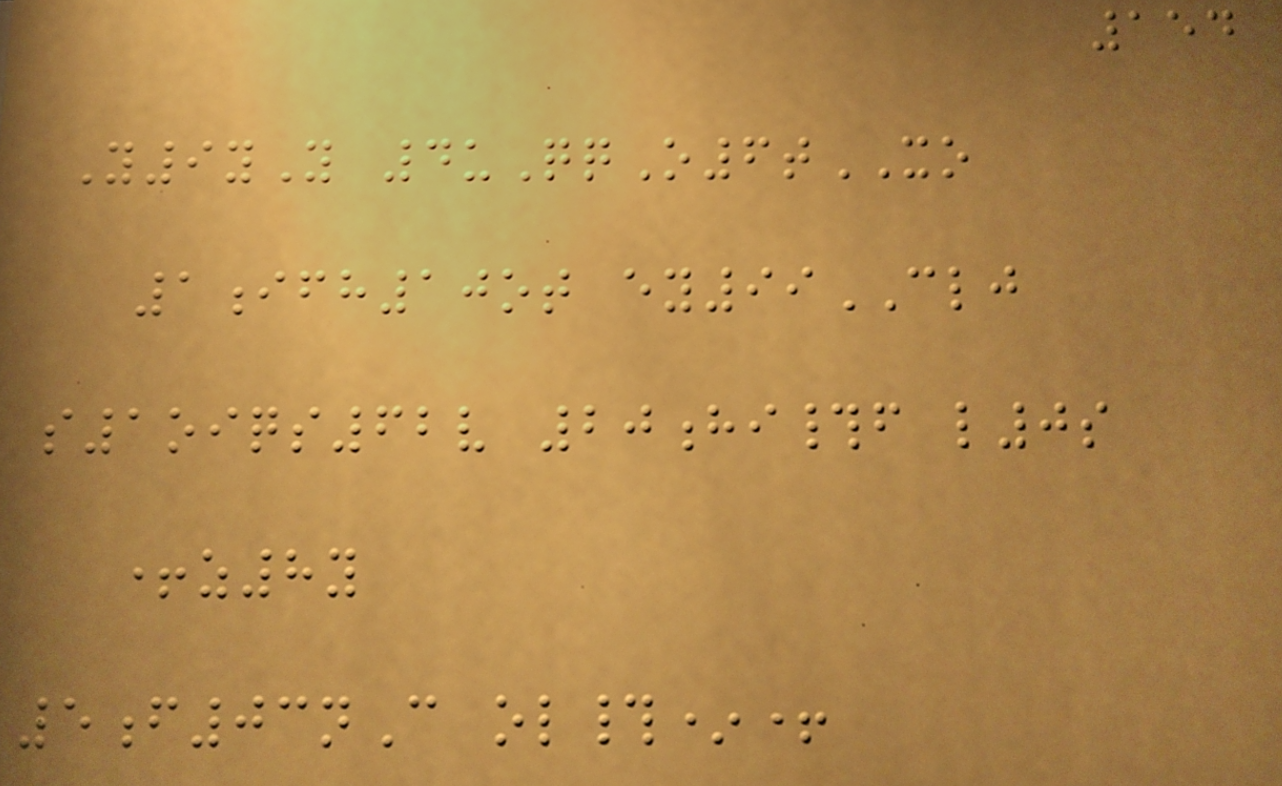154
Y9yY 4uQqO6tXO
1ifh10ot ey99CLJ
s1oiqs62v 20hi#f l0s
+z8y
5f03nC ol#*+
